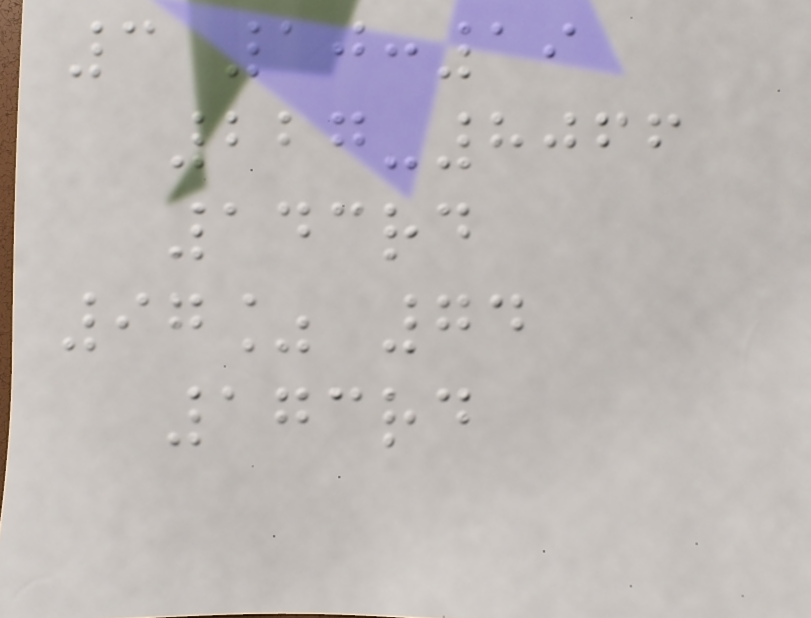3 10:19
227-8066
143rd
97% 74
173rd
